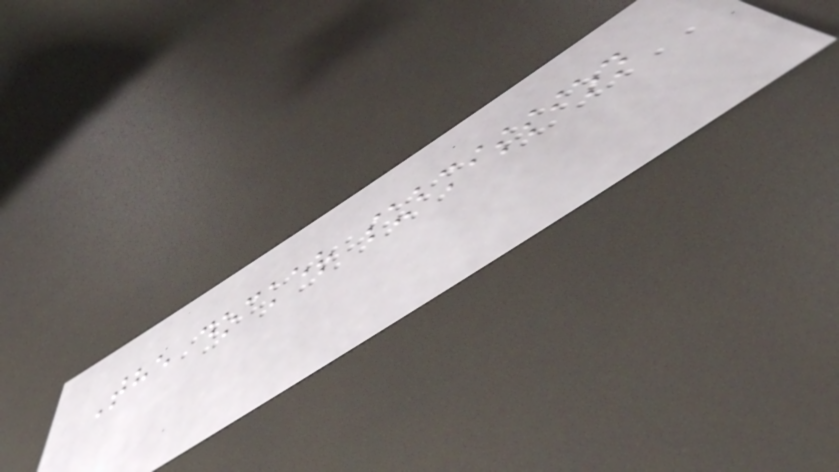The docker submission
